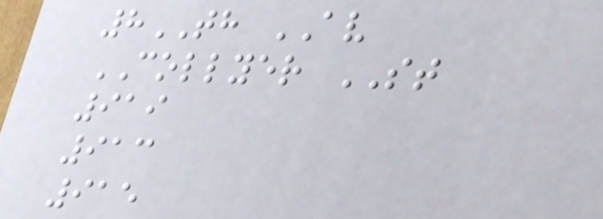8TH AV
COLLYER ST
919
913
915
